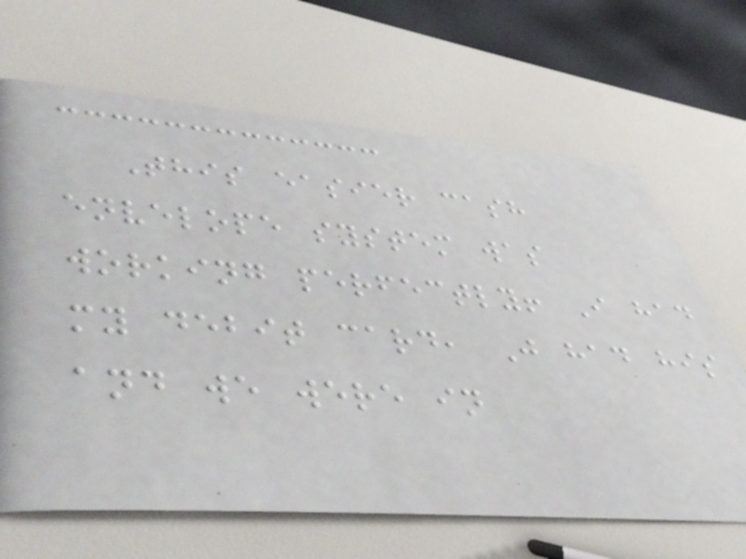This easier cash
envelope system was
working perfectly! I had
my debit card, J had his
and we were in
